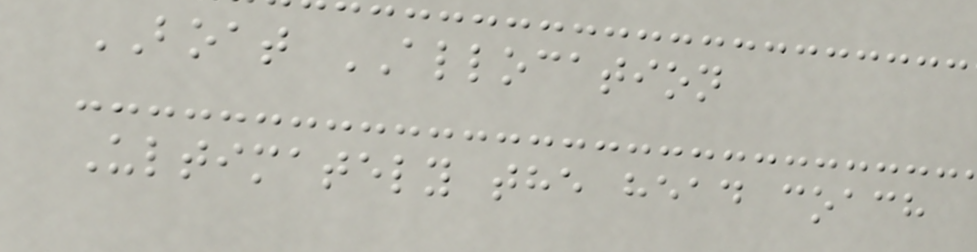BOAT ALLOCATION
Ultimately the head coach
